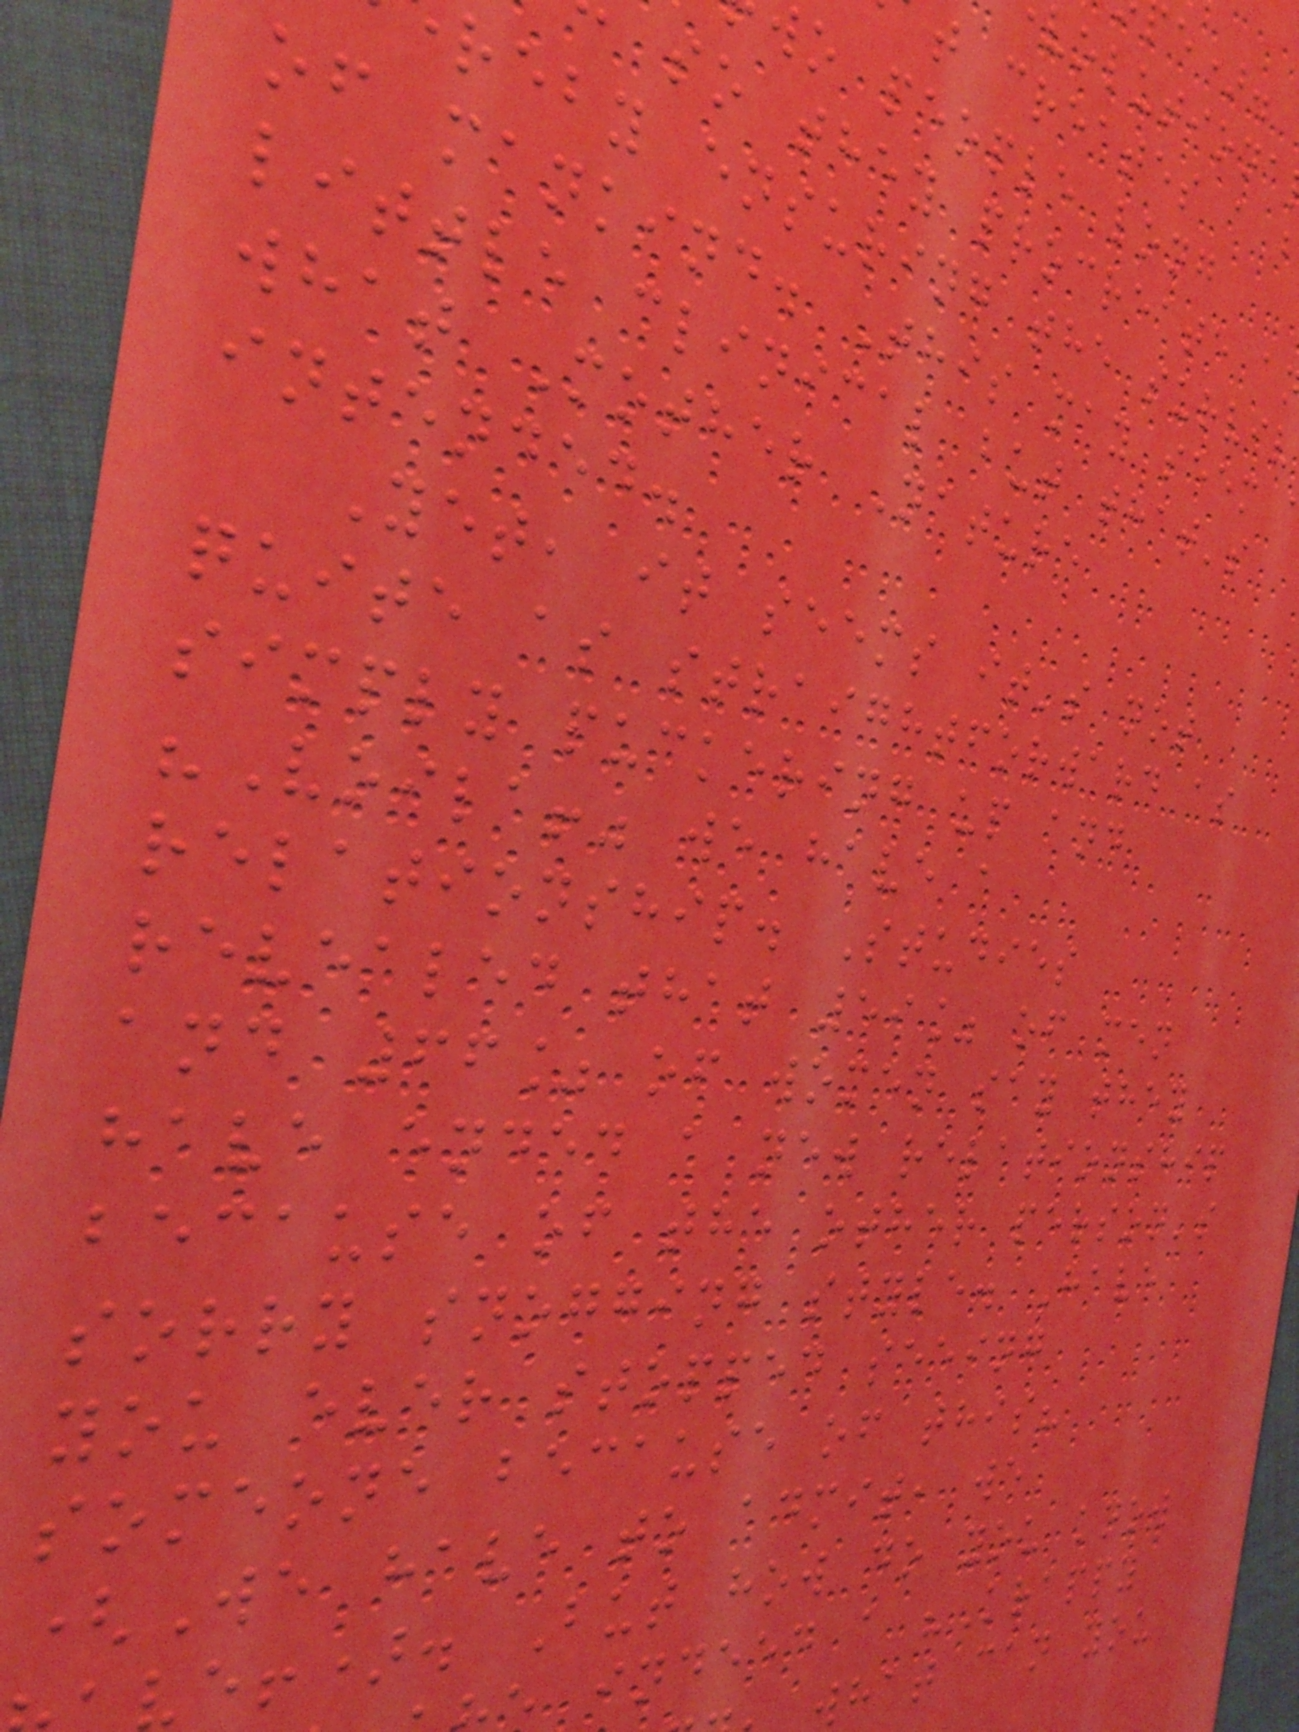t creates a
o people long
so they procreate a
reby ensuring the surviv
of mankind. This may seem
little clinical but that's
what Mother Nature
intended.
Yet, it seems it's not
quite as straightforward as
simply puckering up and
"Voila!" we have a
relationship. Studies
revealed that 59% of men
and 66% of women say they
have ended a new relationship
because of the other person's
sorry snogging style. Have
you ever stopped seeing
someone because of this?
(We have to admit, we
e!). But how do you know
indeed a "Krappy
what can you
